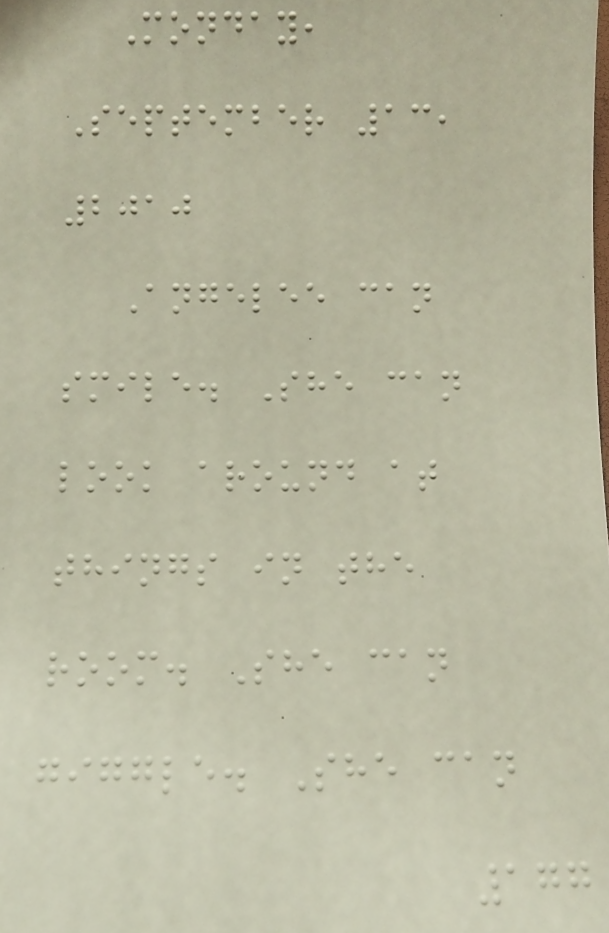Monday,
September 13,
2010
Angelee can
smile. She can
look around at
things in the
room. She can
giggle. She can
177
